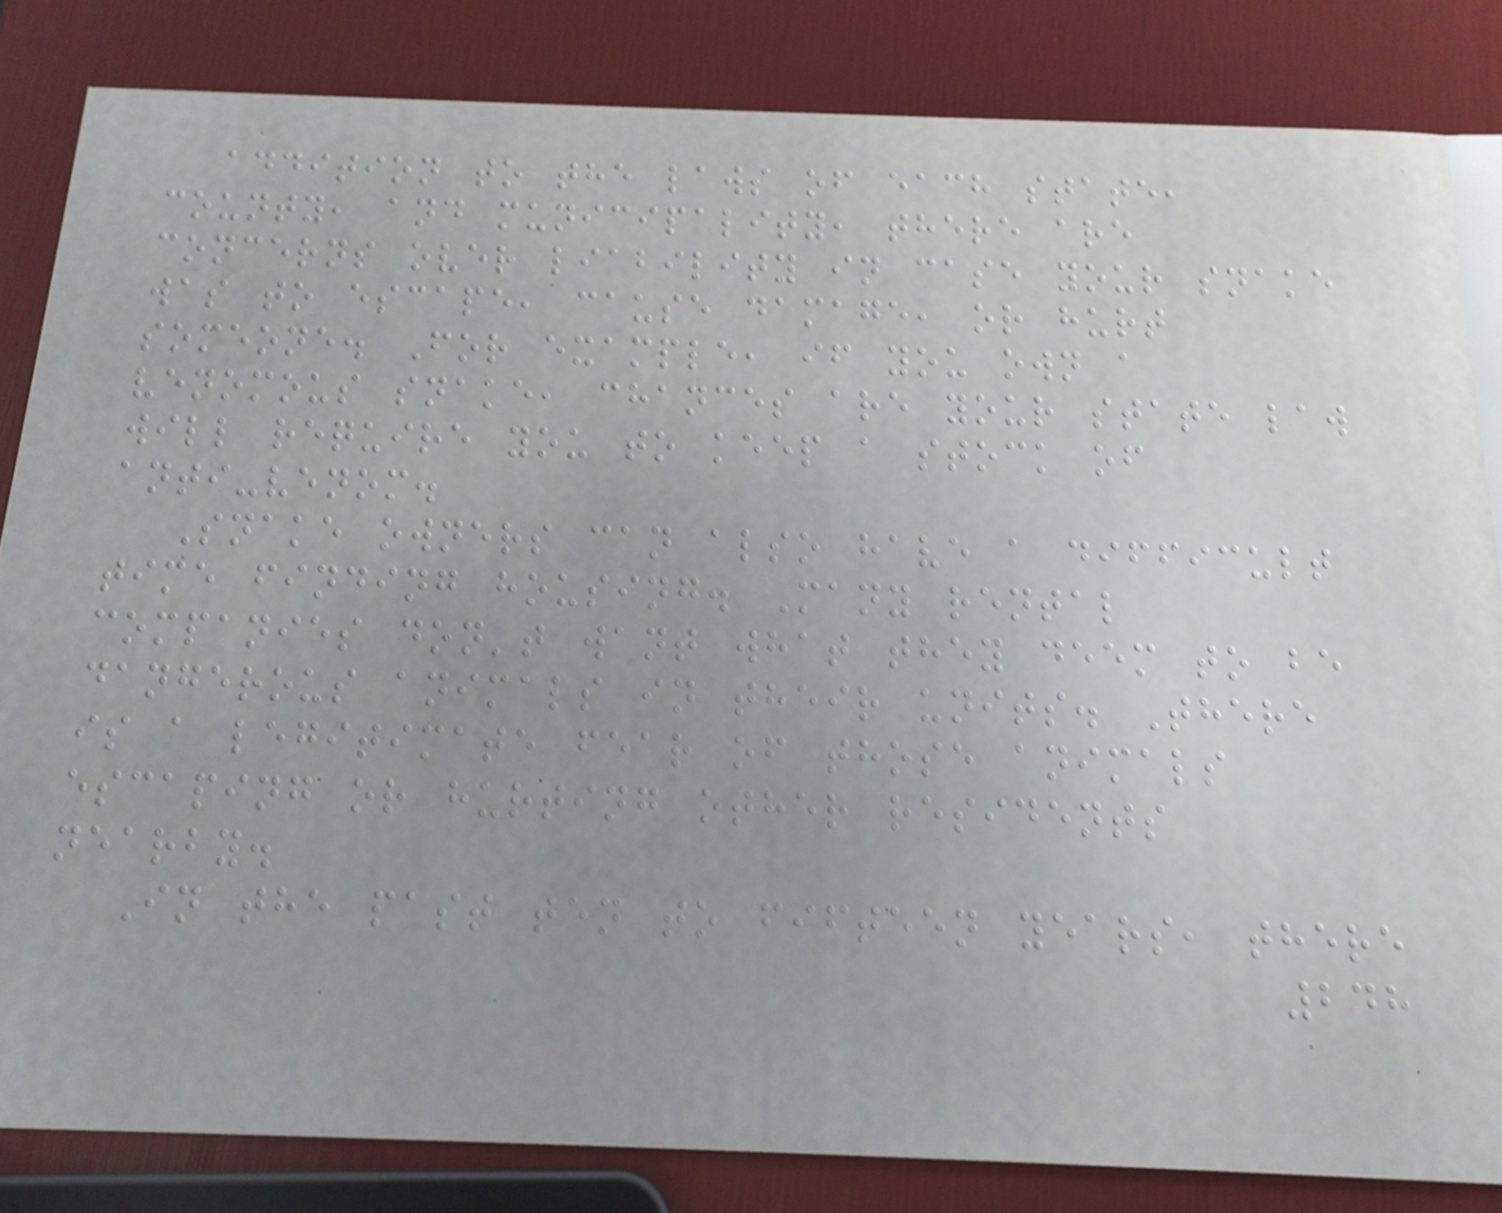addition to the laws of each state,
county, and municipality, there are
concerns over liability in case your snake
was to escape, cause damage, or hurt
someone. For example, if you own a
venomous snake, chances are your state law
will require you to keep a stock of
anti-venom.
Snake owners can also have a difficult
time finding housing. Many rental
companies don't want what they deem to be
dangerous animals in their units. There
is a legitimate fear of those animals
escaping or hurting other residents
nearby.
In the past ten to fifteen years, there
248
